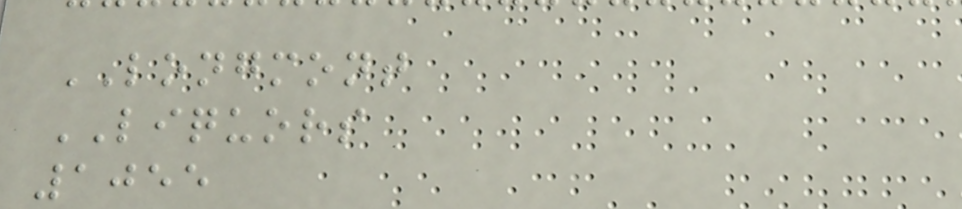LONGMONT
LIQUORS
1055
